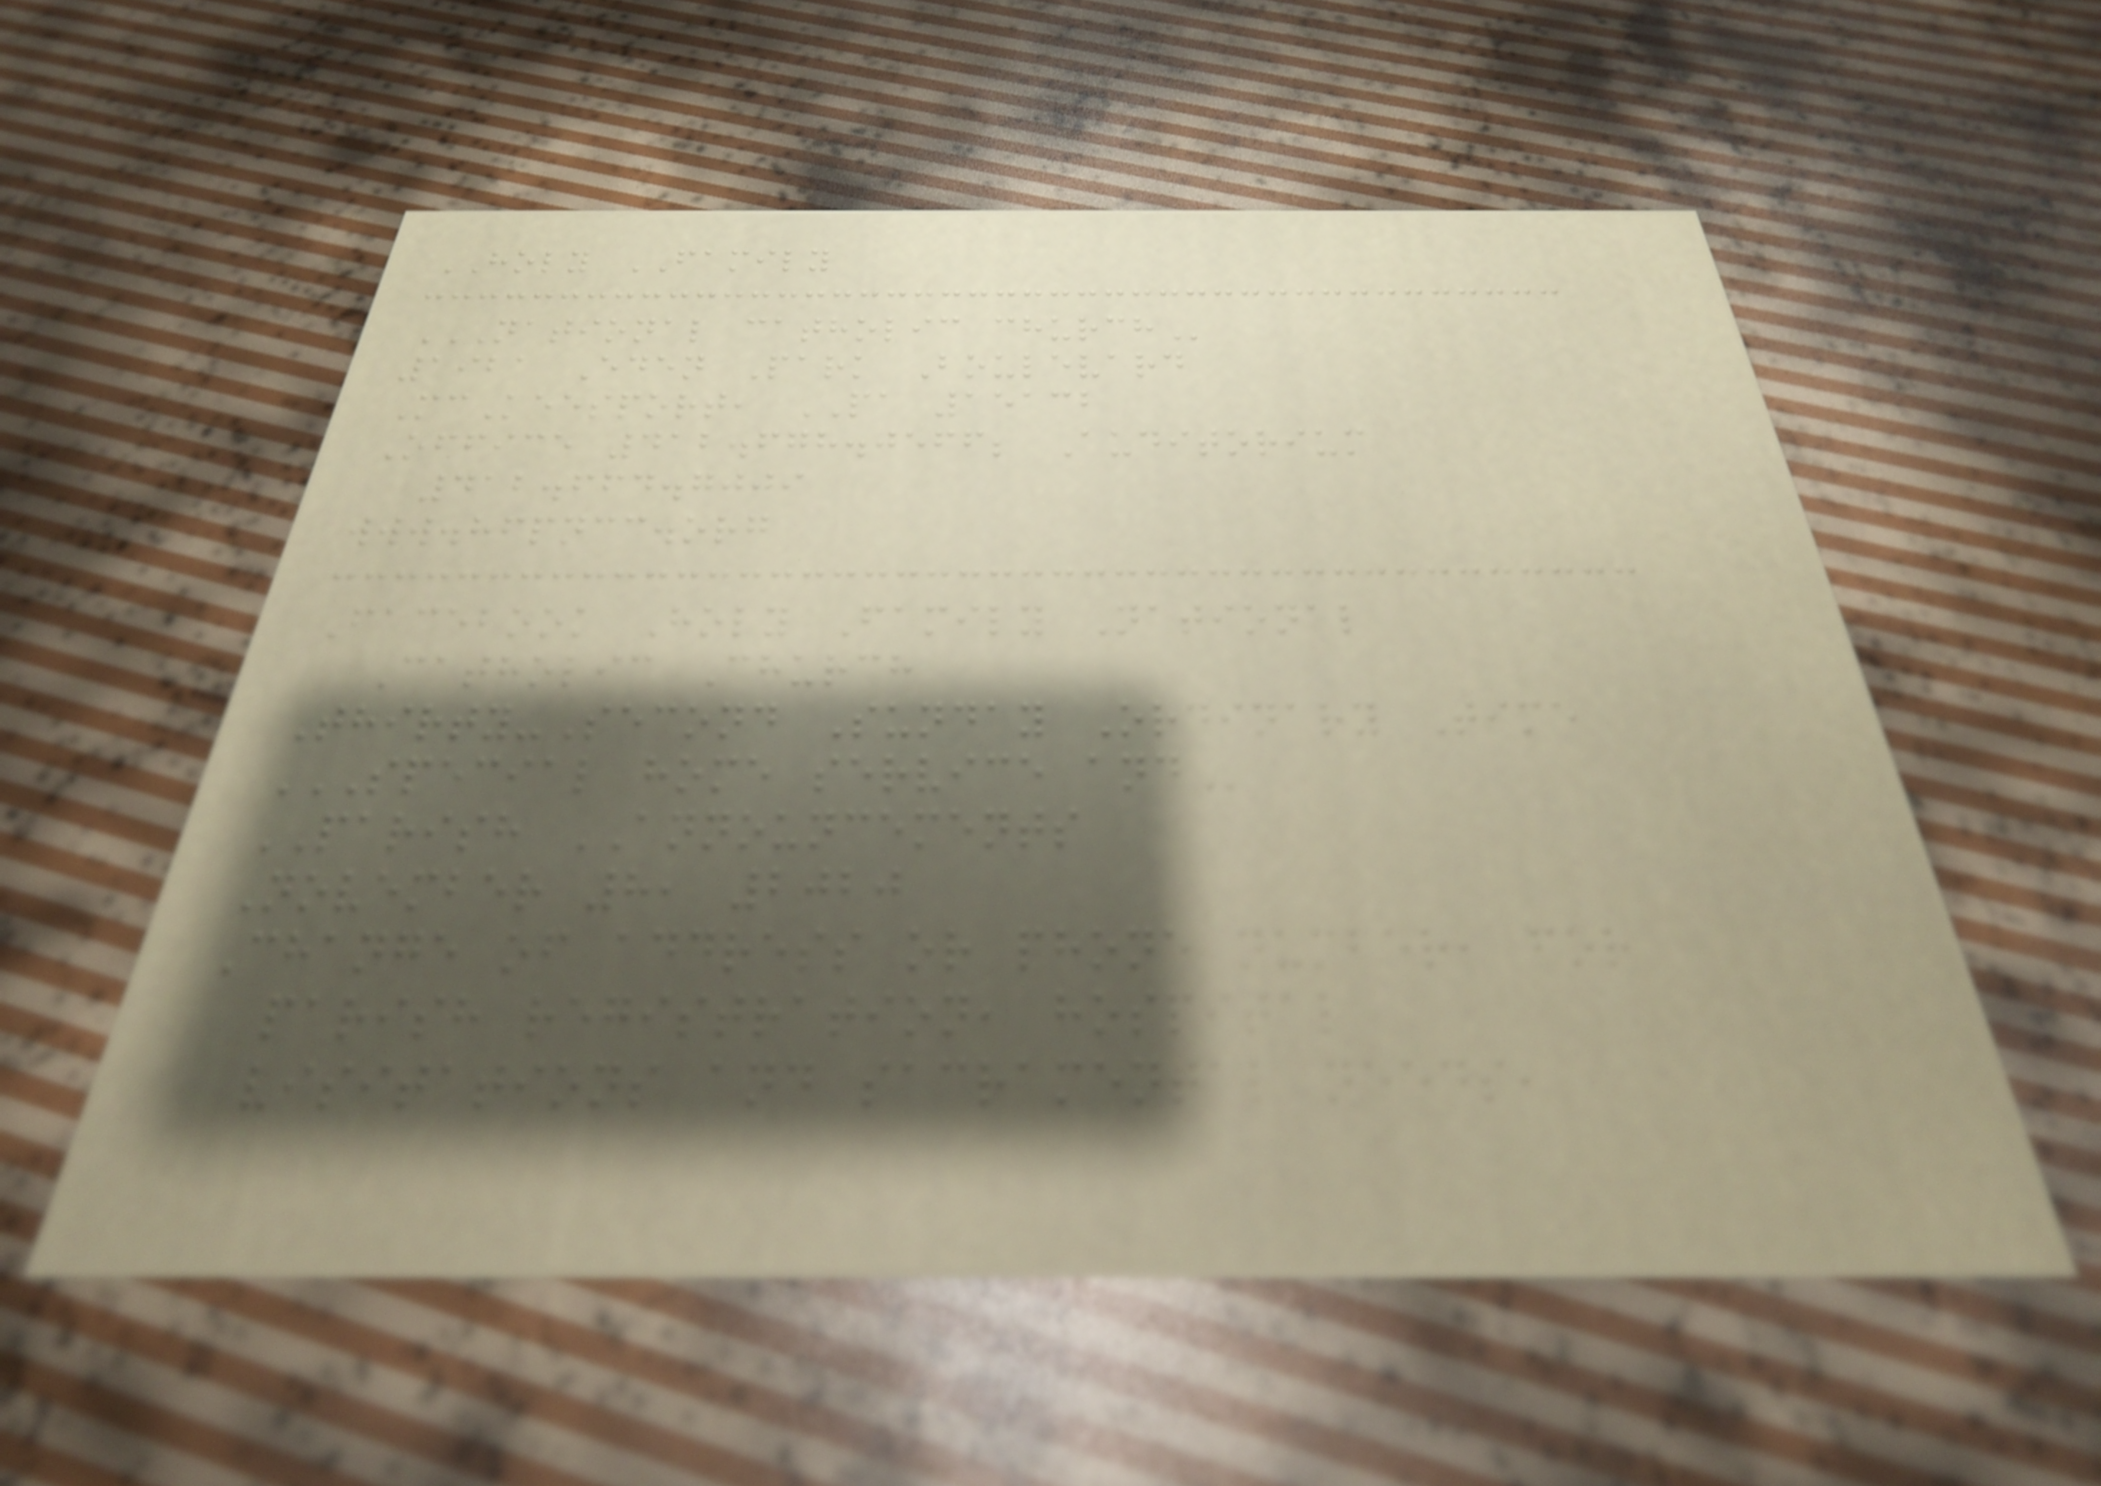HOLY FAMILY
NATIONAL CATHOLIC CHURCH
1921 Eden Park Boulevard
McKeesport, PA 15132
Office 412.678.0566; Auditorium
412.664.7009
www.hfpncc.org
Facebook Holy Family National
Catholic Church
Thirty-Second Sunday Ordinary Time
SPECIAL HOME SERVICE AND
PARISH ANNOUNCEMENTS
November 8, 2020
Change of address or phone number, for
parish registration, hospital
visitations and sacramental needs,
